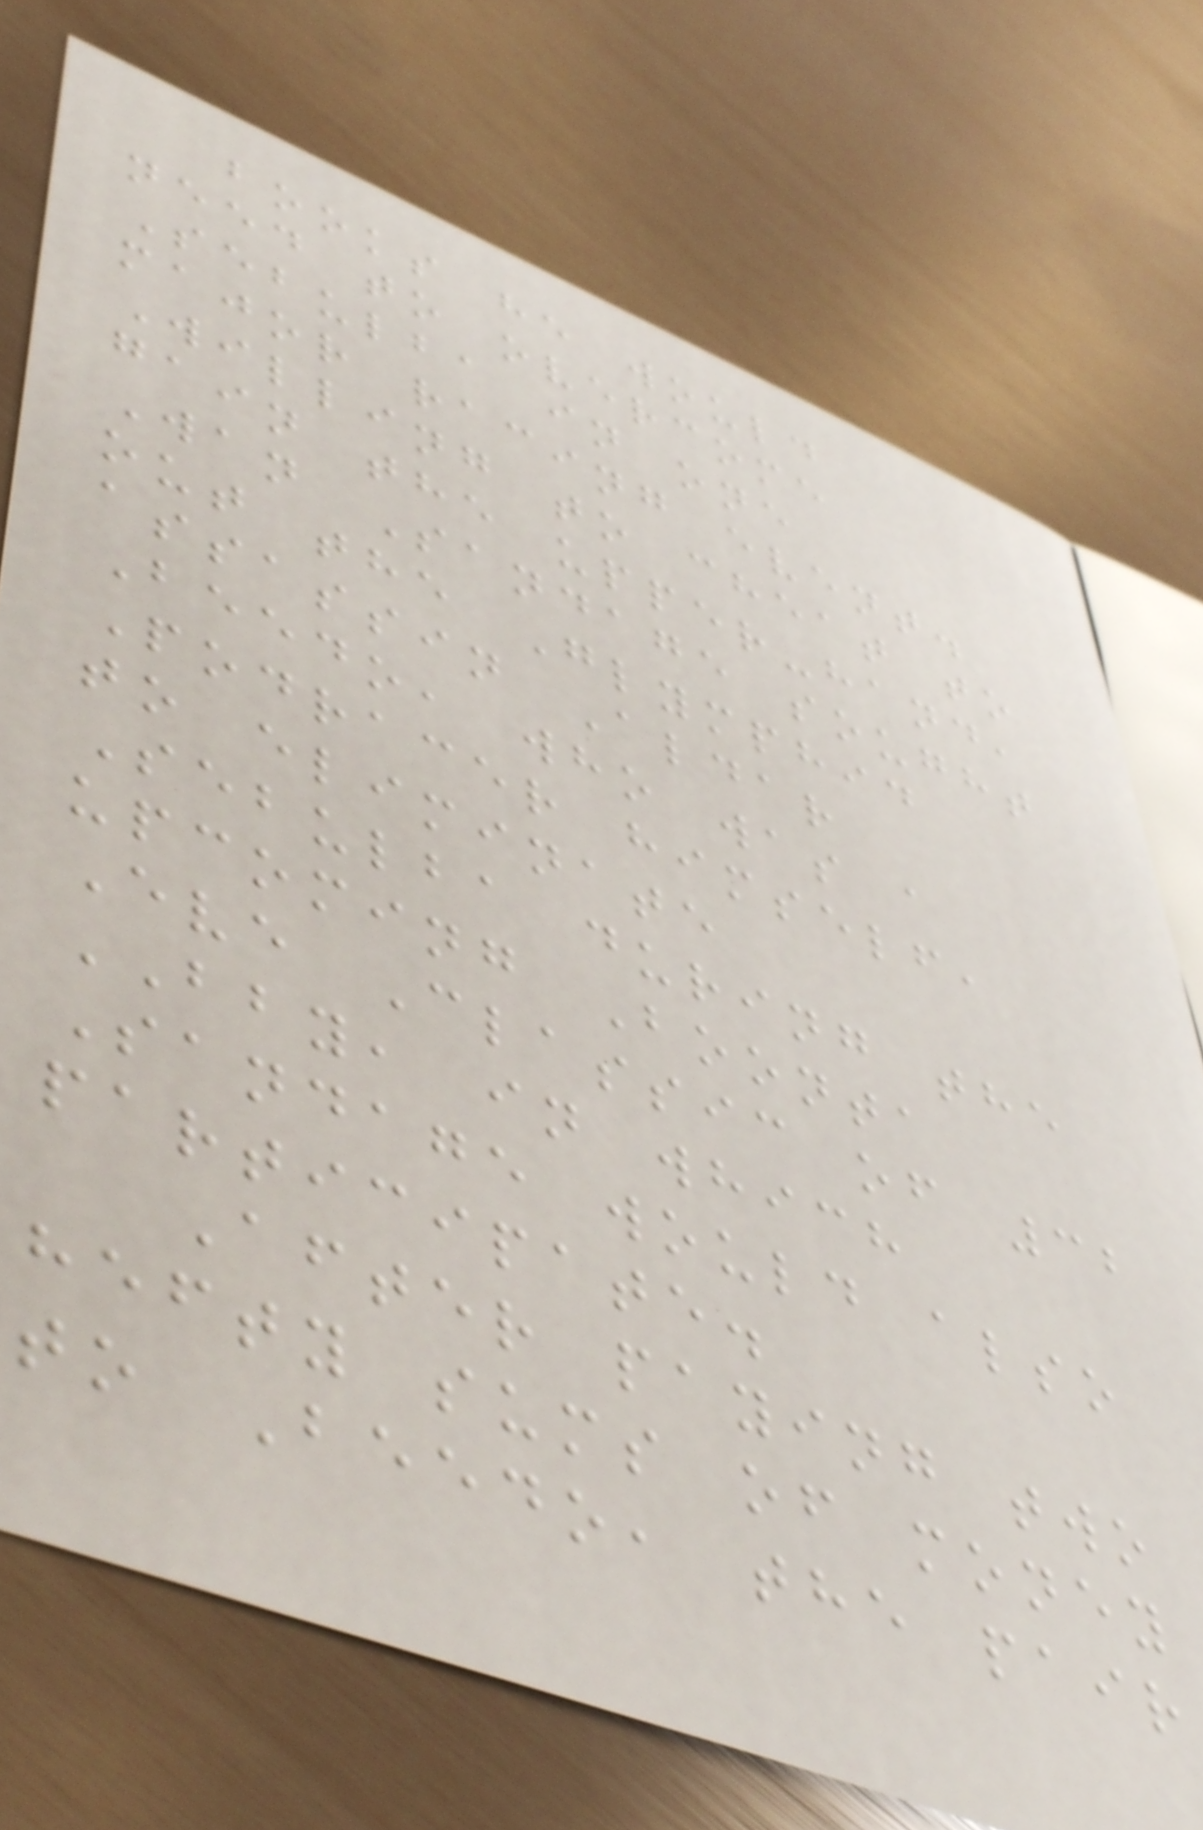books he would
need to overcome
Sebulba in one
major racing event.
Willing to cheat to
gain the upper-hand,
Wan Sandage sought
out the Glymphid
assassin Aldar
Beedo, who was a
Podracer himself,
to eliminate
Sebulba during the
upcoming Boonta
Eve Classic of 32
BBY, in which
Sandage would also
participate.
After paying two
hefty sums of money
to Beedo, the pair
